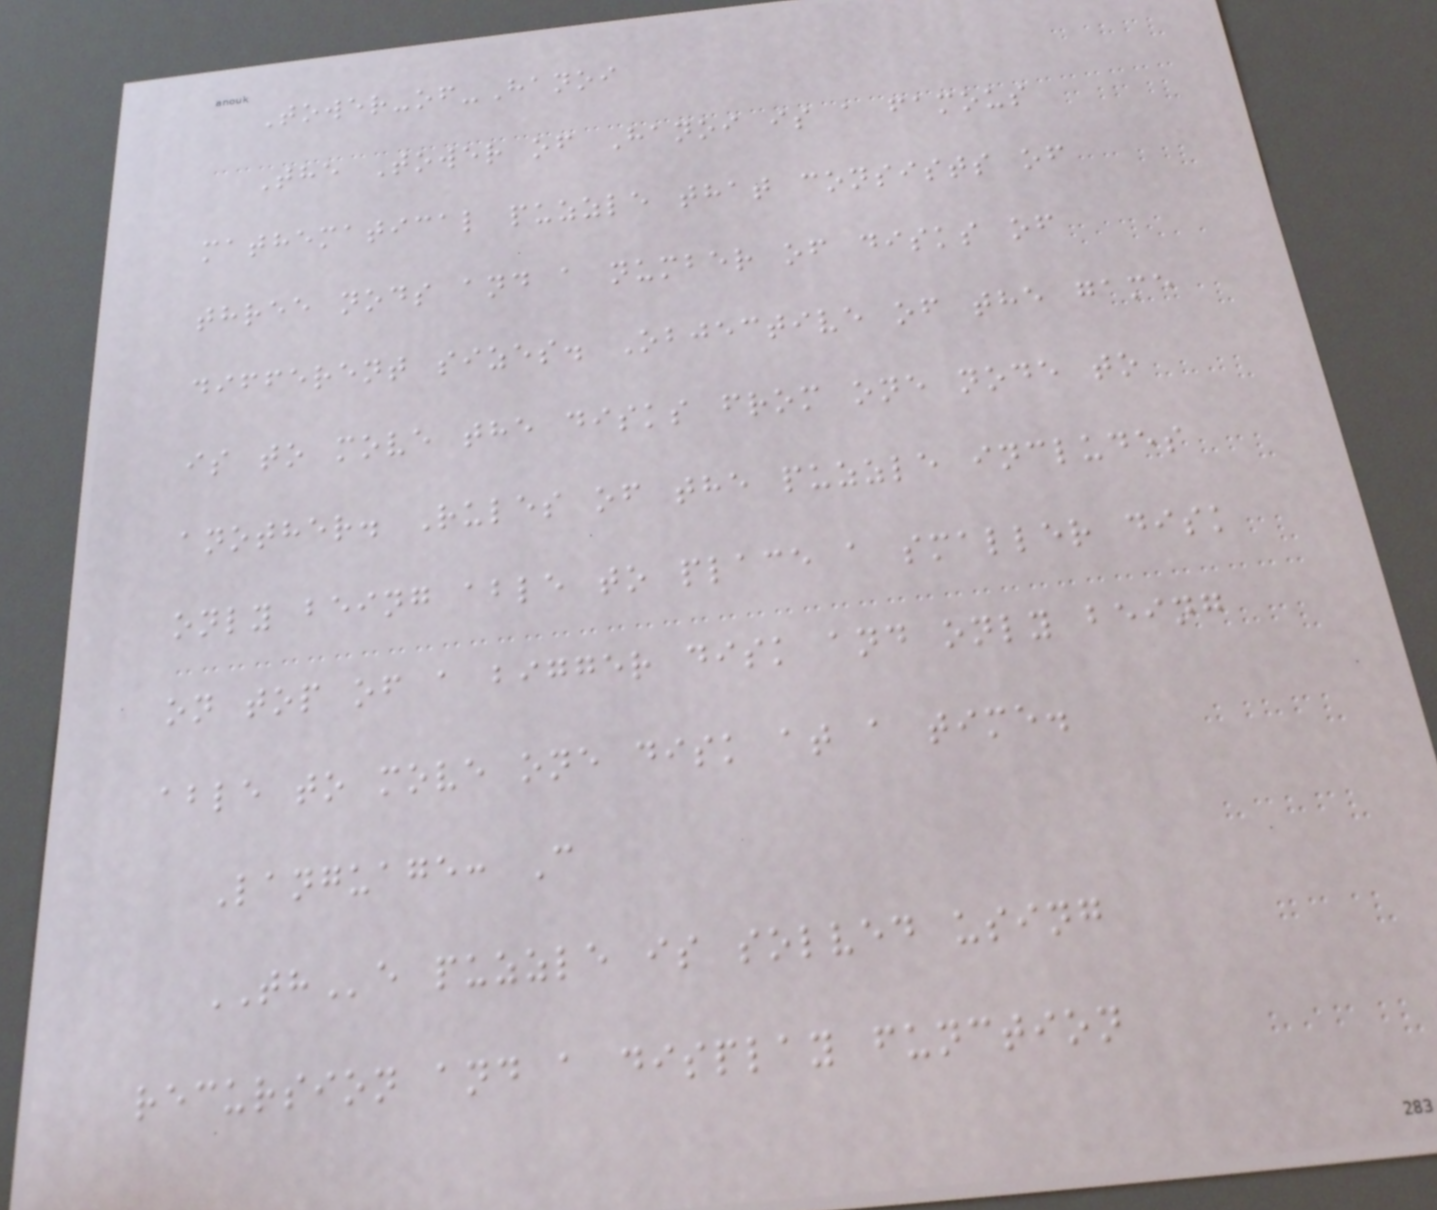Tower-of-Hanoi
The Tower of Hanoi is a famous
mathematical puzzle that consists of
three nods and a number of disks of
different sizes. Objective of the game
is to move the disks from one node to
another. Rules of the puzzle includes
only being able to place a smaller disk
on top of a bigger disk and only being
able to move one disk at a time.
Language: C
THe puzzle is solved using
recursion and a display function
